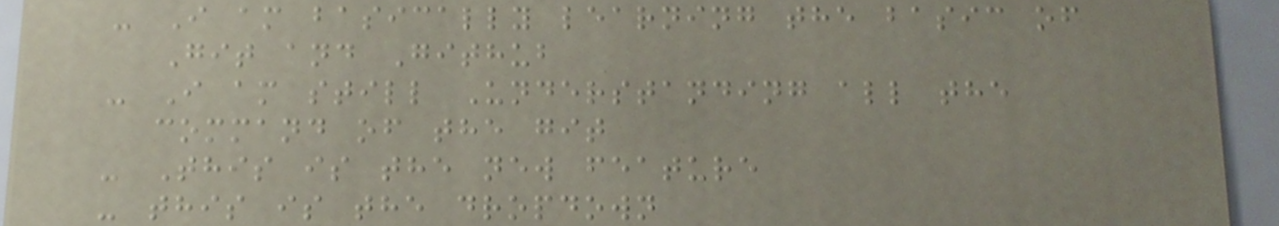- I am basically learning the basic of
Git and Github
- I am still Understanding all the
command of the git
- This is the new feature
- this is the dropdown
